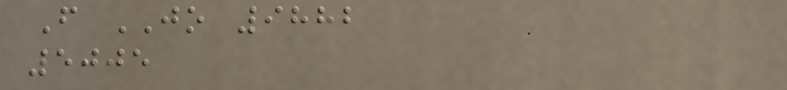F JO 9882
5005
